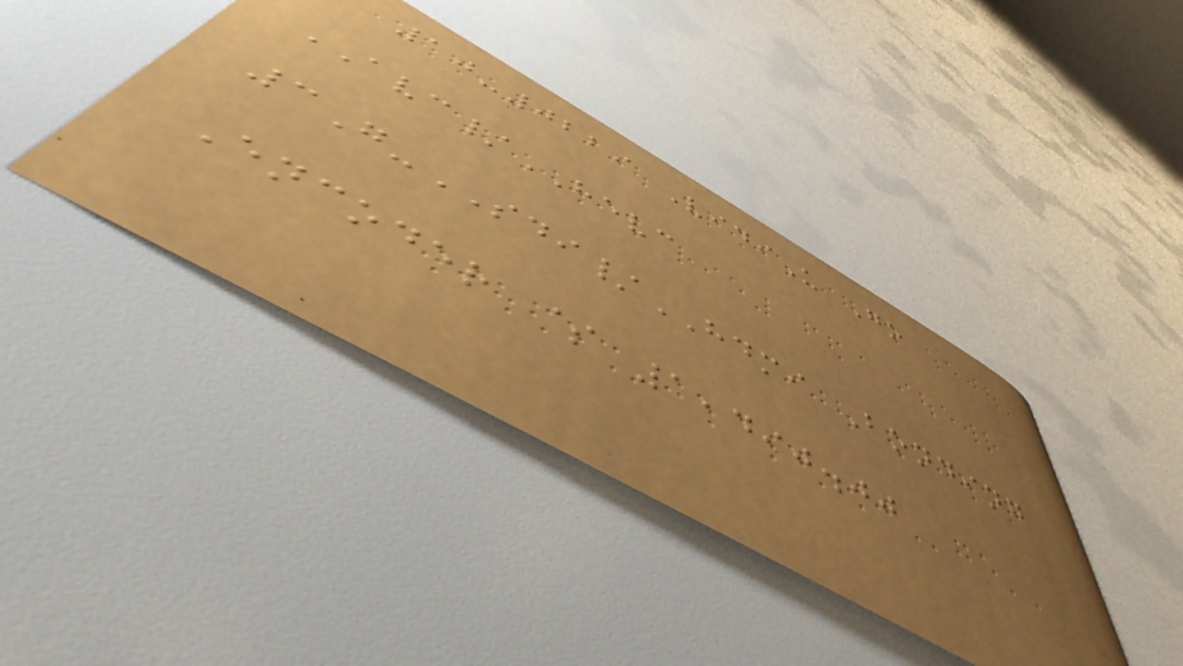10-0229 VidiU Go
AVC/HEVC
3G-SDI/HDMI Bonding
Encoder $ 1,490.00
